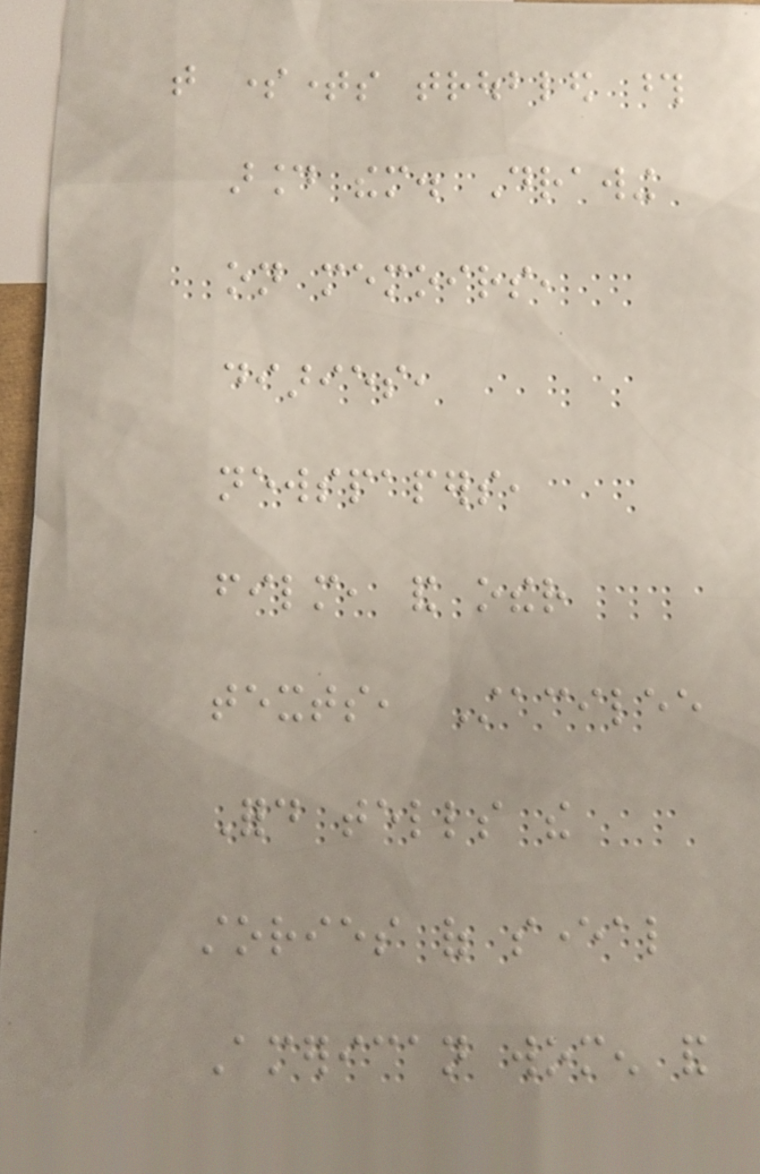that sometimes troubled those
around them. Drawing
on memoirs,
diaries,
newspapers,
film, and other
texts, Stacilee
Ford tells the
stories of several
American women and
